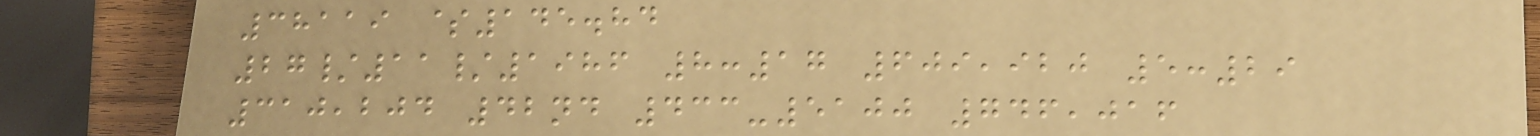38119 $145.84
27/11/1986 8:17 609,920 5:29
310,204 42nd 433-5100 746,016
